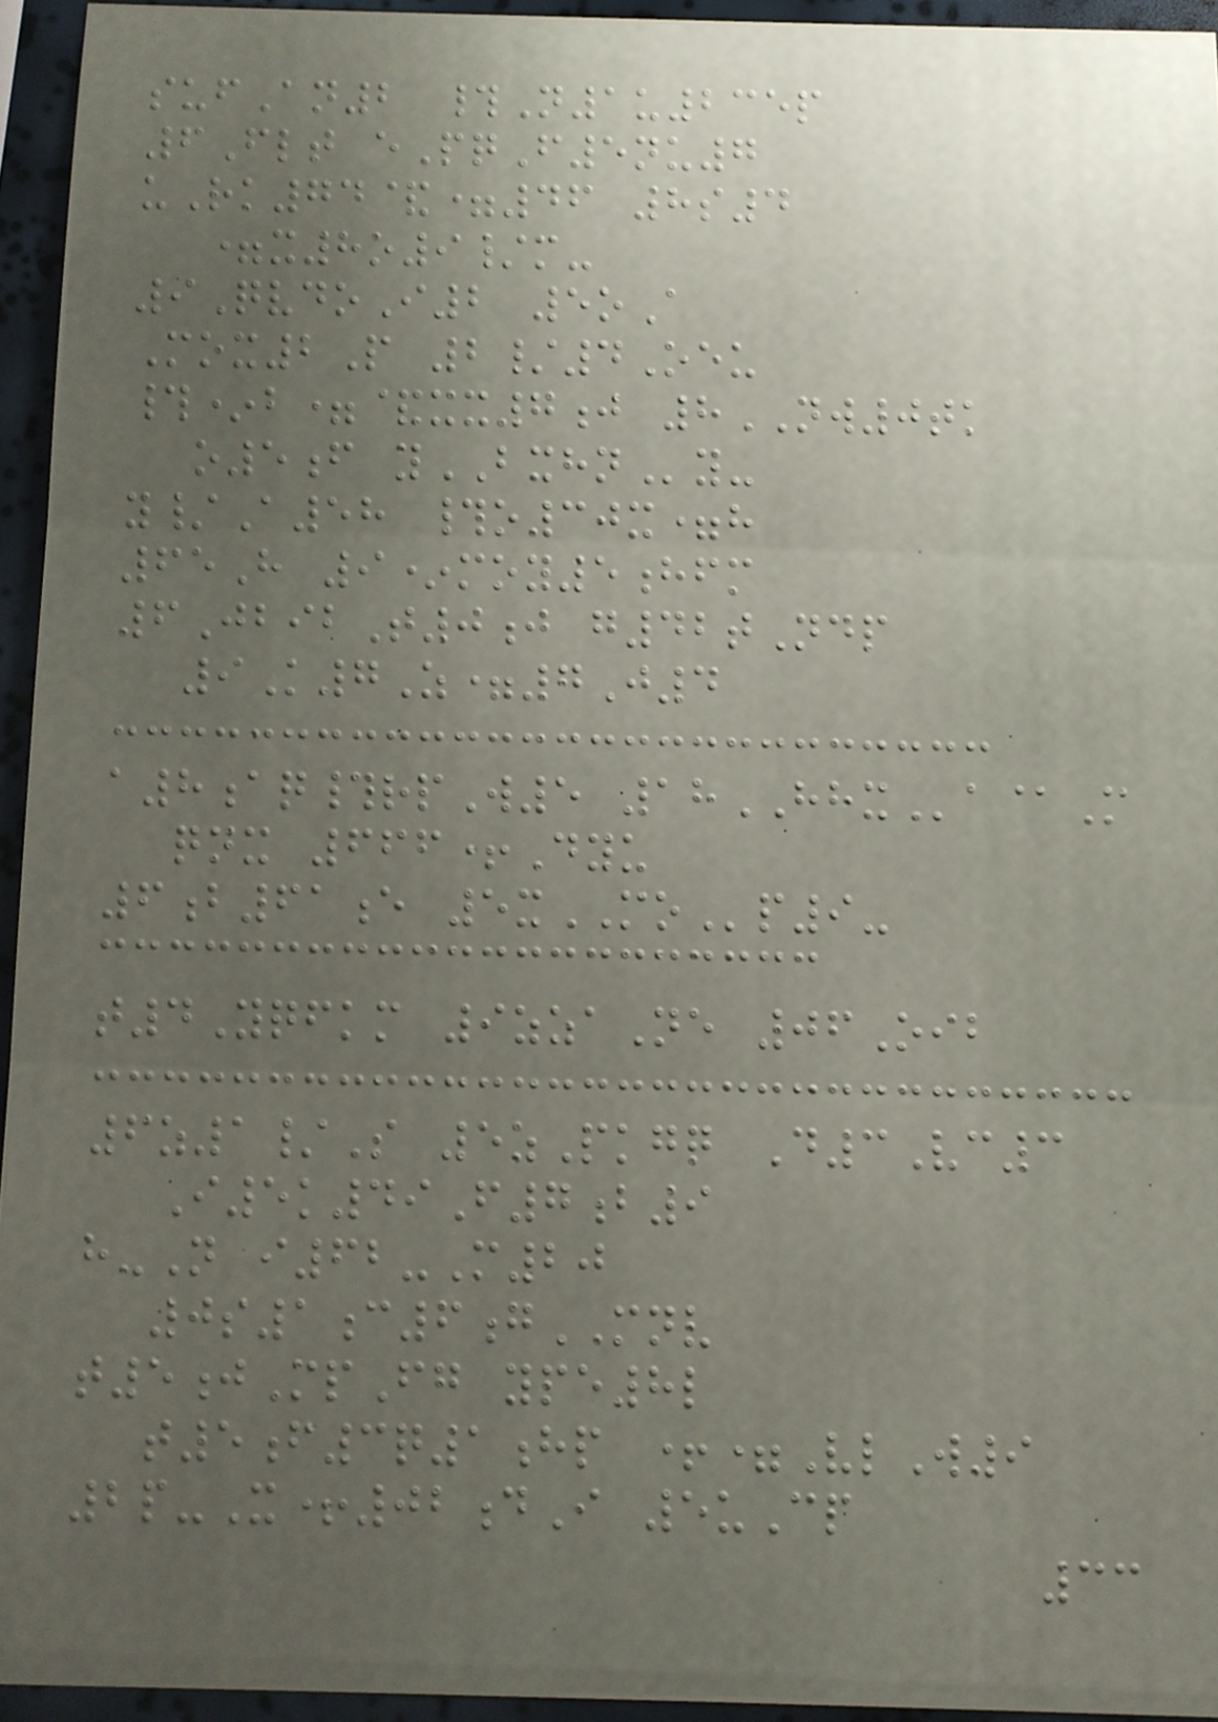sufAn2 #N1u235p
6Flt ePqF5nu7
uRk74&=46 8s4
=x8o9/m-
9QvdoI2 5oA
Mox2P 2/4Oeu
#*b=&xx7j 8NW0tk
o5f yBXHNy-
y/A58 #o30x=h
65H 9*moy5hfm
6JbibT0j g42tNdp
9K7Z=7J4
a8aq#rpW5 18HHXa@M
qnx 666+Dyu
6b61e 5xMOp9-
t4Yqfkm 9zzaNe 06Oib
6z1/S 5zPkgq D3Vc3
I5k49F7b9
h-N i62-M20
0s1c6gMNV
t5jMpFg ype8l
t5f3q1hp +=VlW9
2p-X+02dI 5uCp
33
